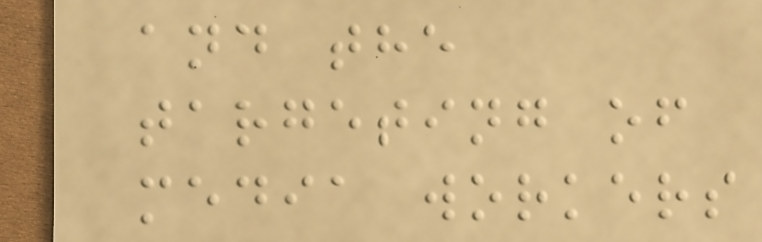and the
targeting of
media workers
